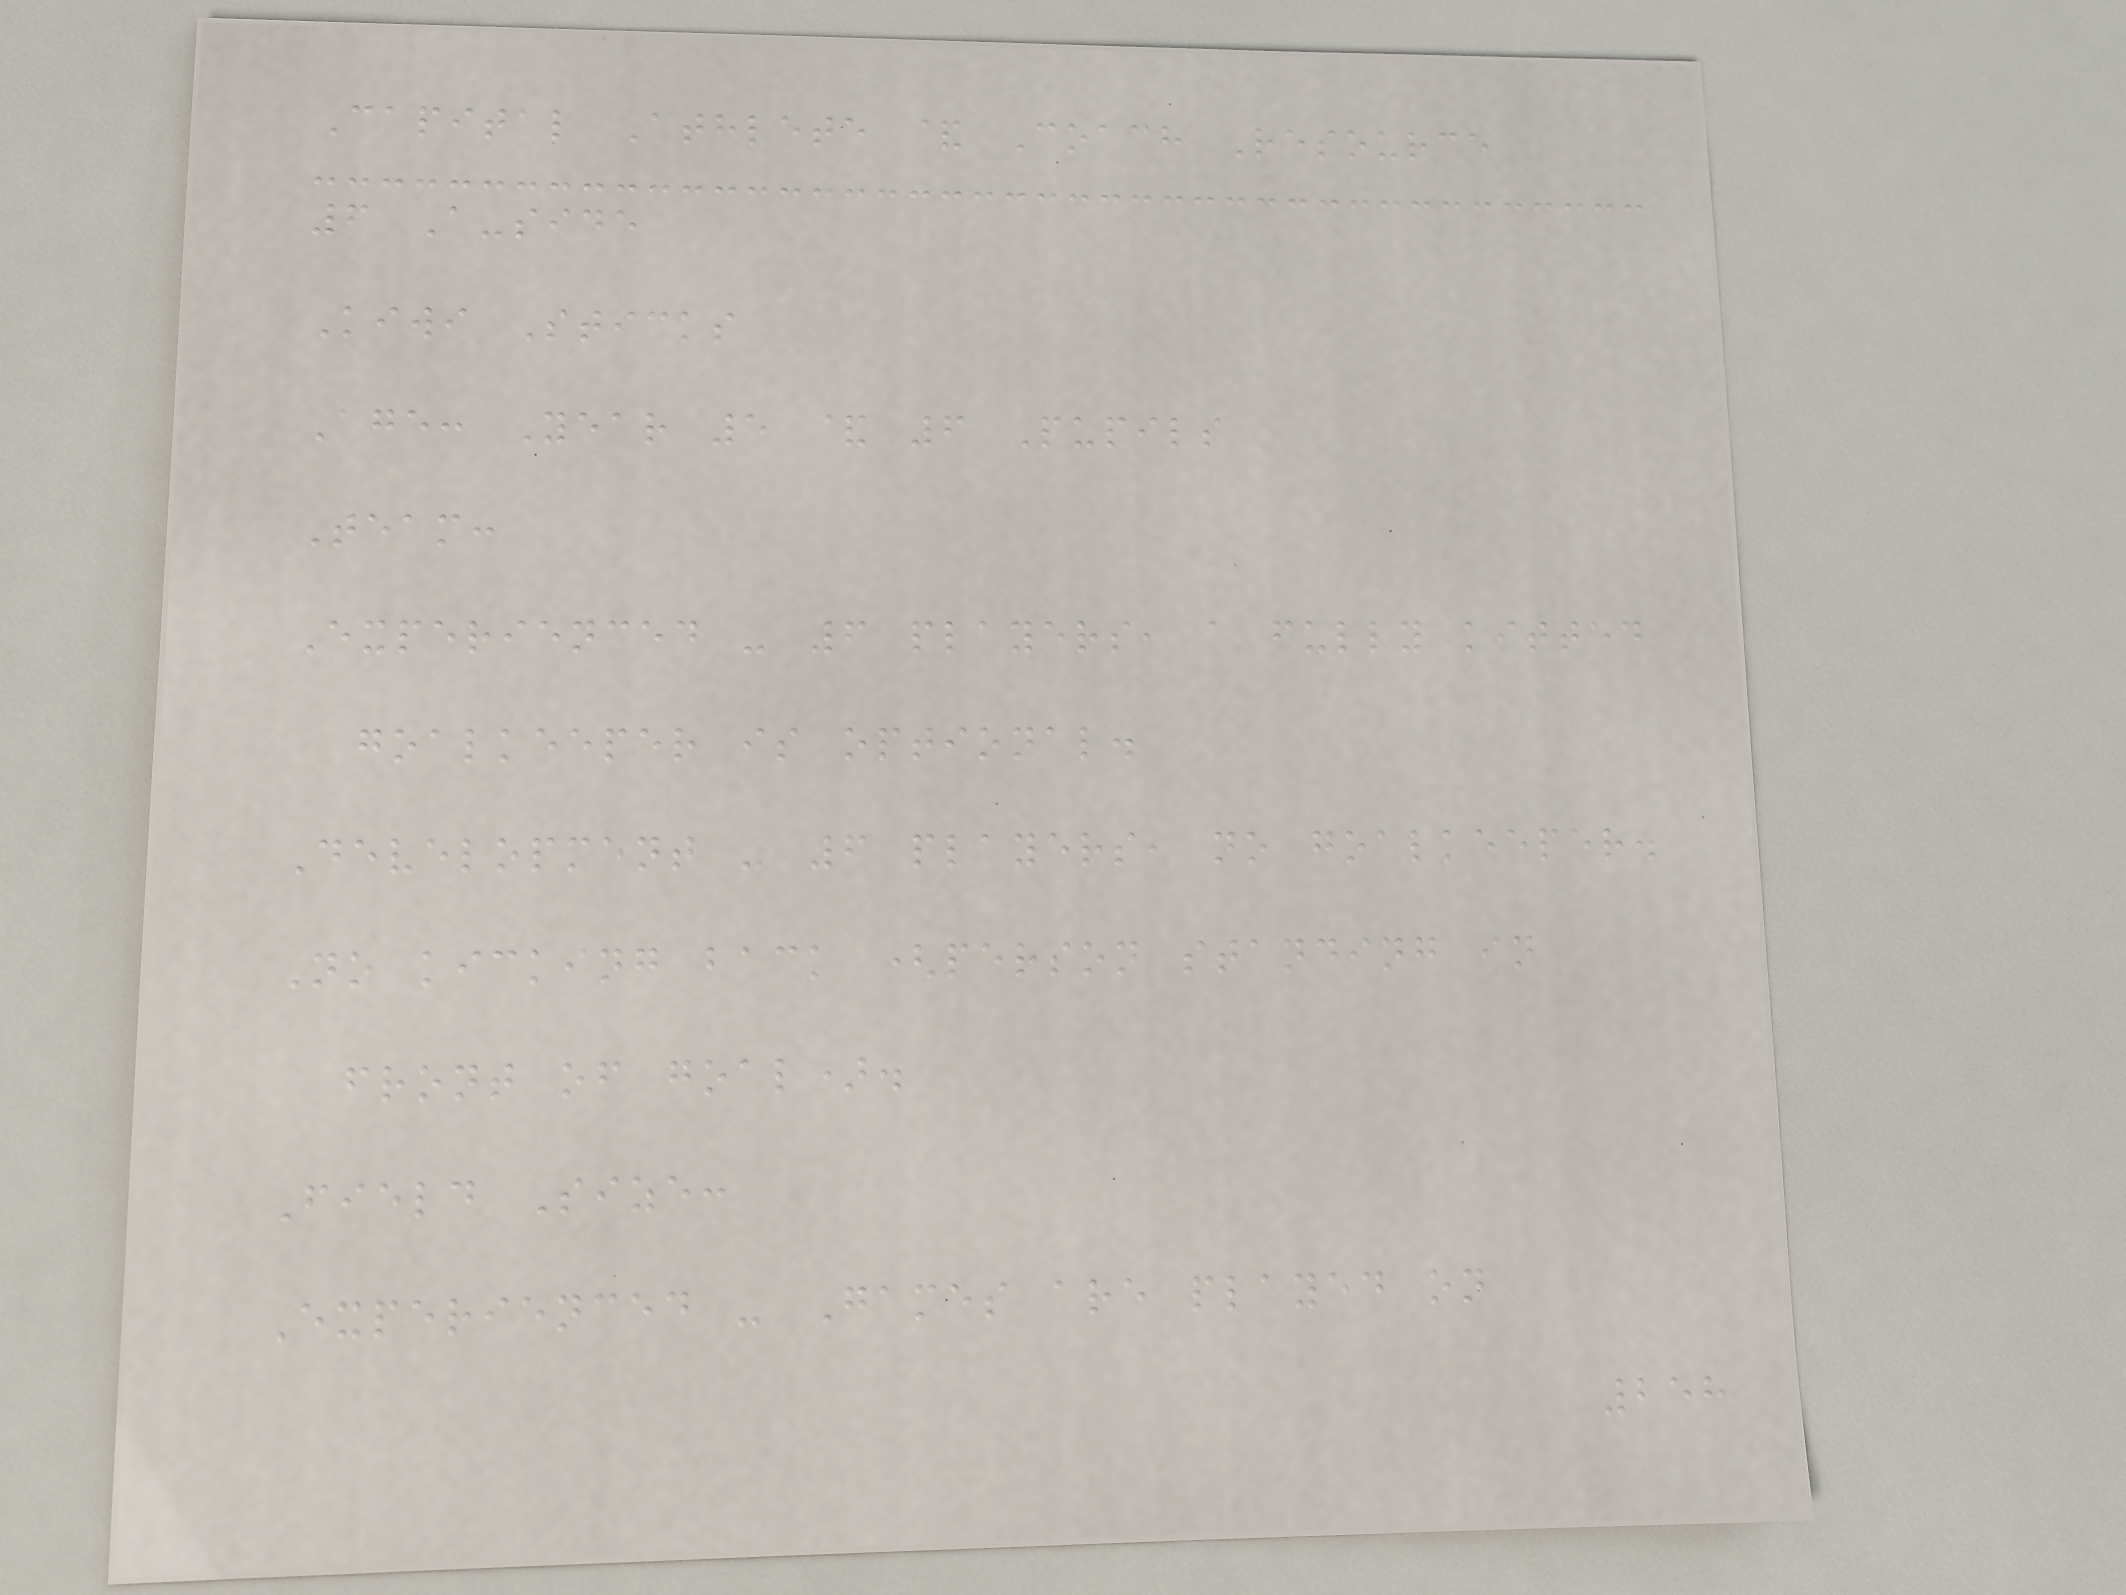Capital Athlete & Coach Resource
6 A-side
Kiwi Sticks
Age: Year 5 & 6 Pupils
Team:
Experienced - 6 players, a fully kitted
goalkeeper is optional.
Development - 6 players, no goalkeeper.
No kicking back (person standing in
front of goal).
Field Size:
Experienced - Games are played on
258
